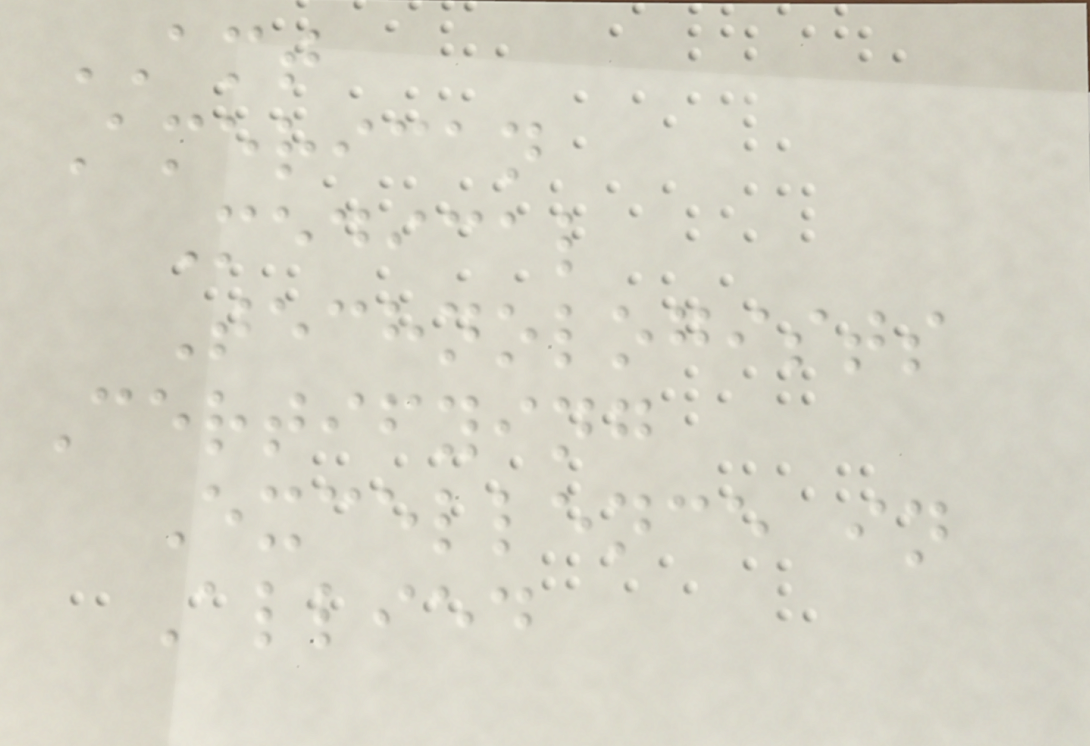AMT
American
Medical
Technologists
Certifying
Excellence in
Allied
